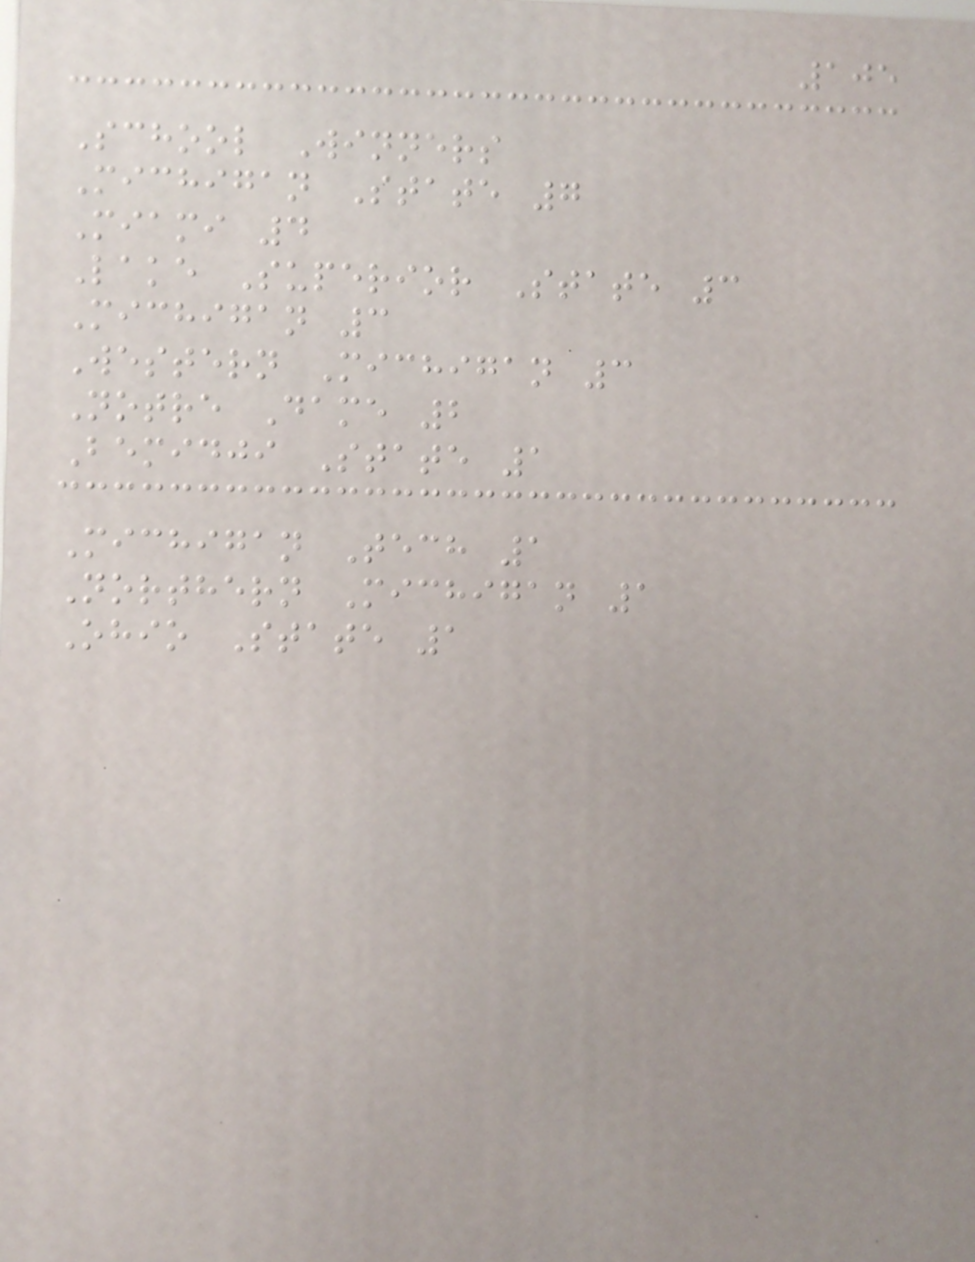105
School Winners
Michigan State 7
Miami 4
Lake Superior State 3
Michigan 3
Western Michigan 3
Notre Dame 2
Bemidji State 1
Michigan Tech 1
Northern Michigan 1
Ohio State 1
